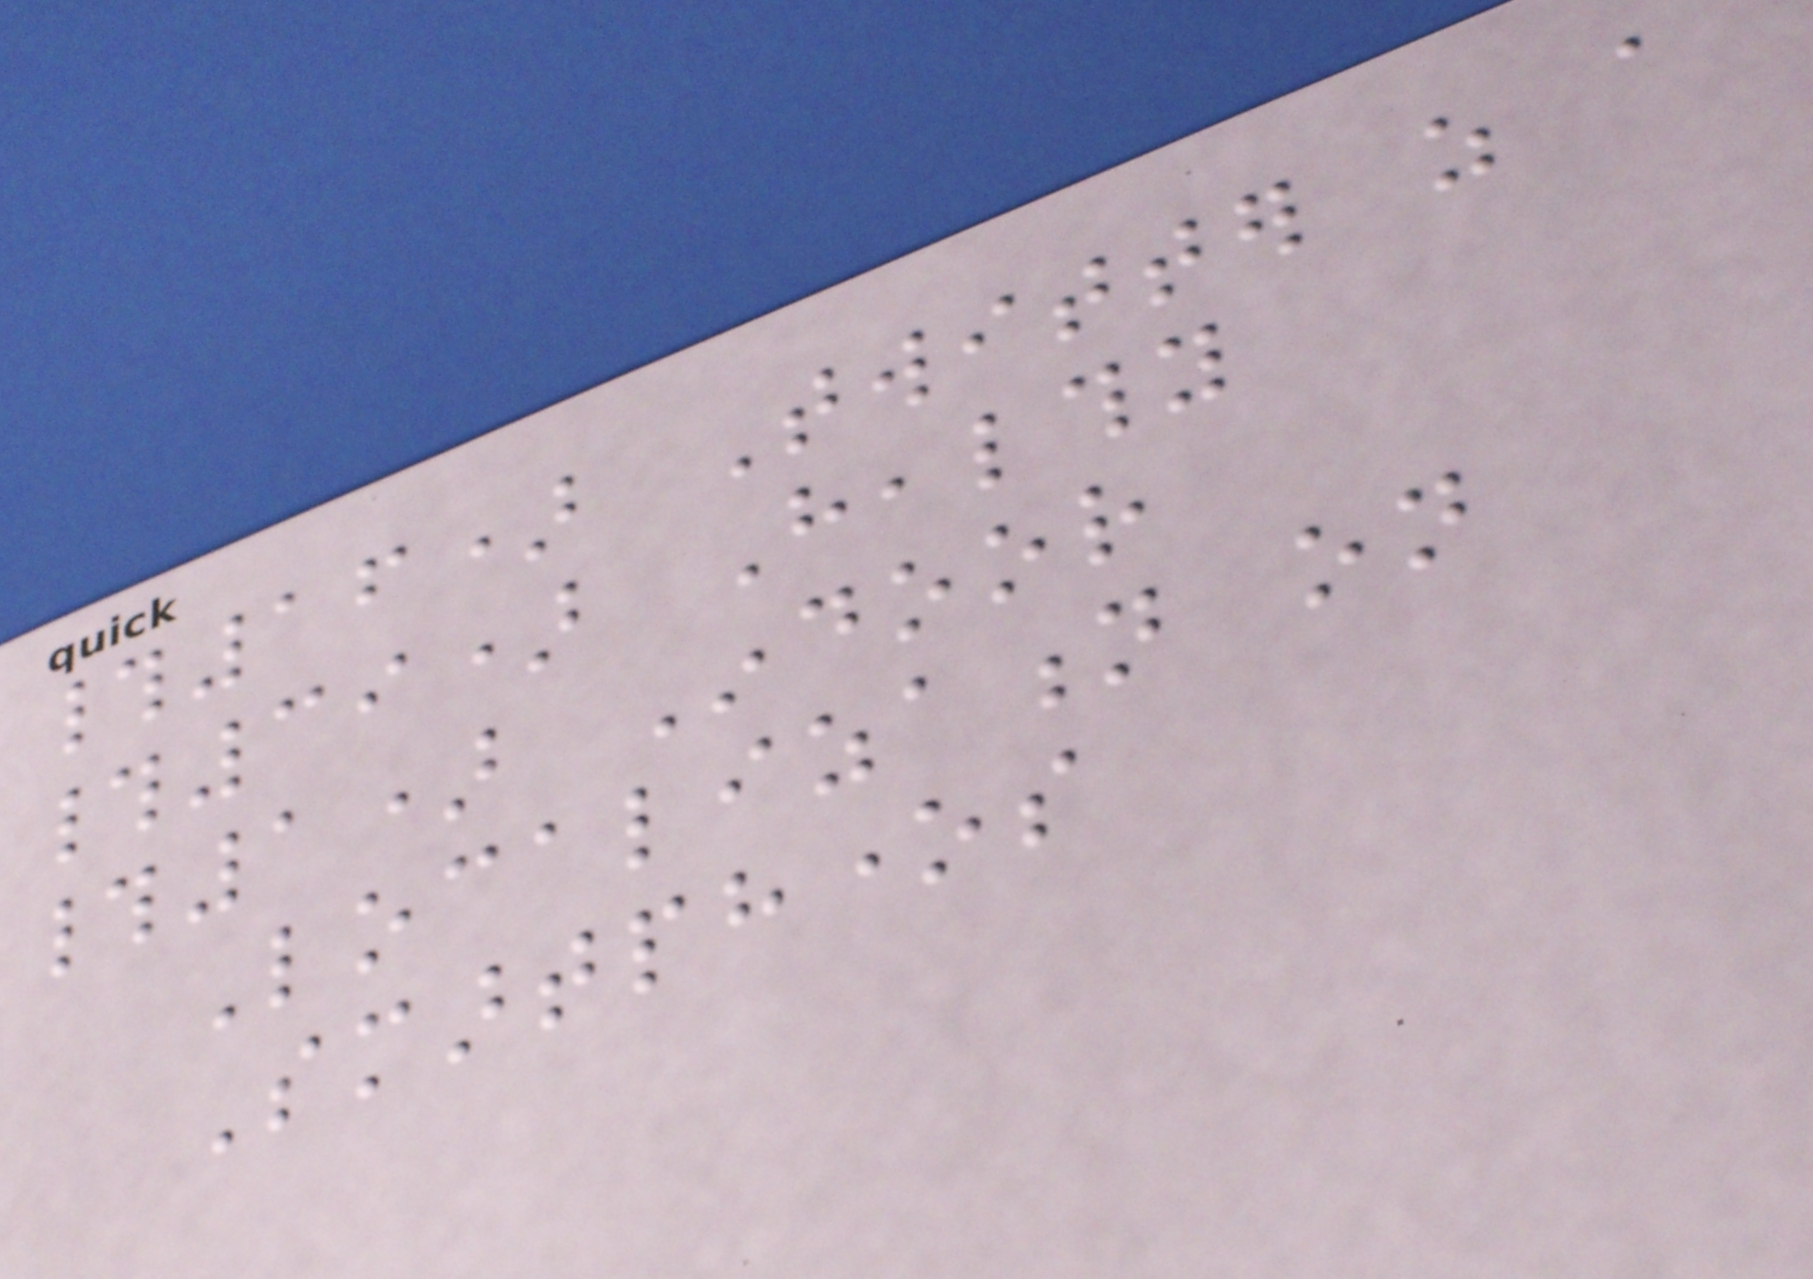#16) Twitter as a
#39) Healthy
#1) Indoor
Localization on
Smartphones
